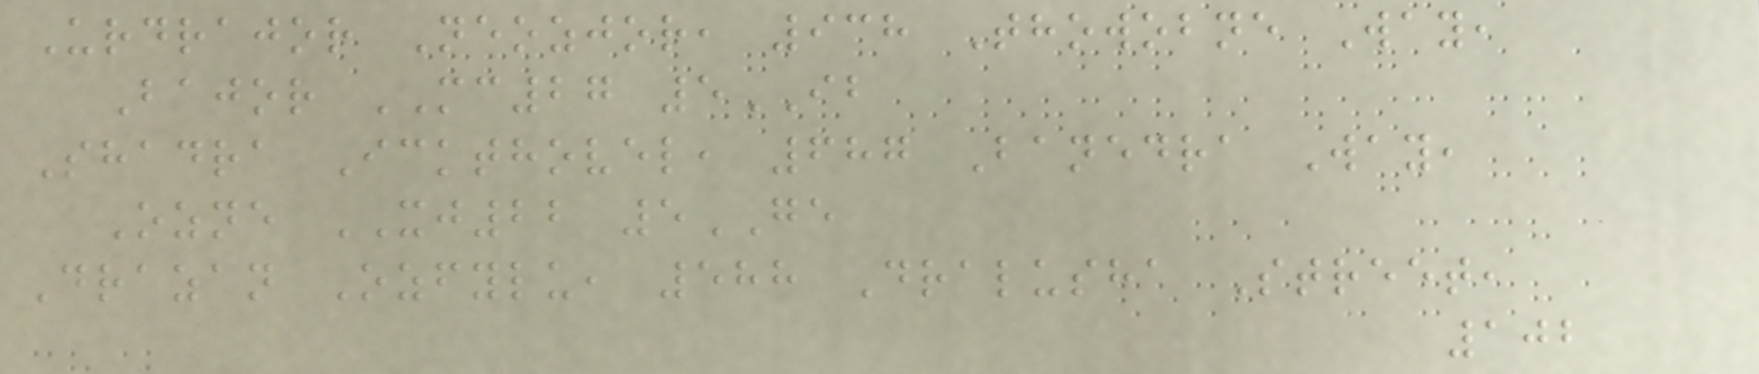Urdrajor Neozjor, 938 Thowobne Way,
Bajor MC27 5IB
Shadra Ickthovel, 687 Banedra Way,
Ozne XJ22 5GE
Drazan Ozfylu, 588 Dralusha Street,
102
